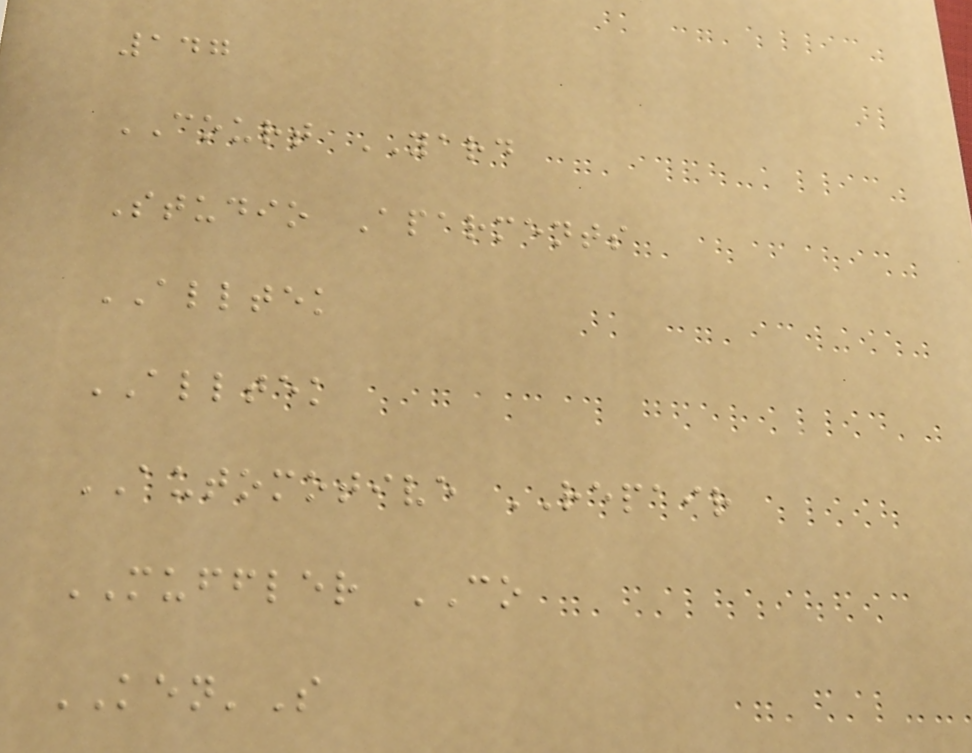147
COURT YARD
Studio Aparments
ALLTEK
ALLTEK
AUTOMOTIVE REPAIR
MUFFLER CO
KEN'S
